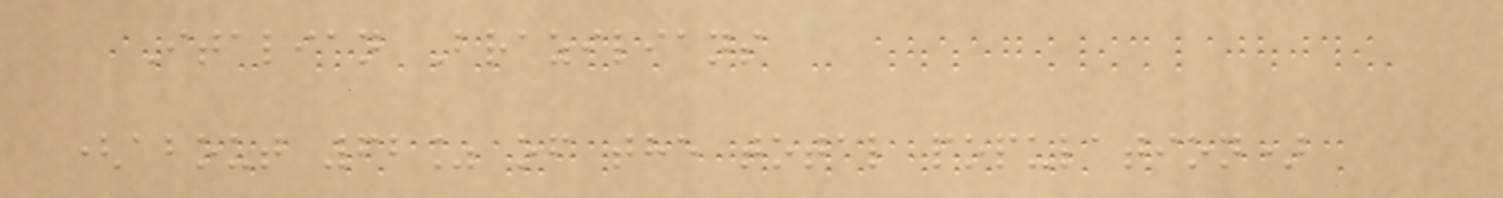Italian Brazilians
(about 62% of the total population)
